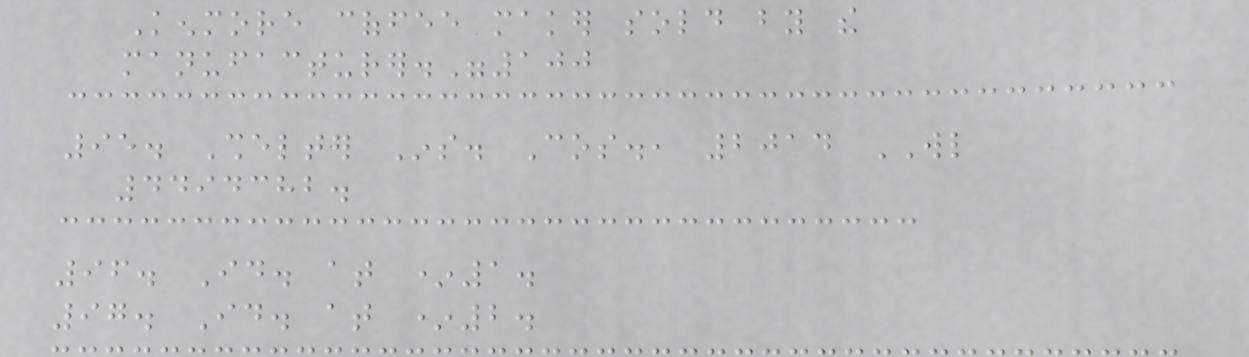Kenmore coffee maker sold by the
manufacturer."100
95. Shelter Ins. Cos., 2014 WL
4494382.
96. Id. at *1.
97. Id. at *2.
